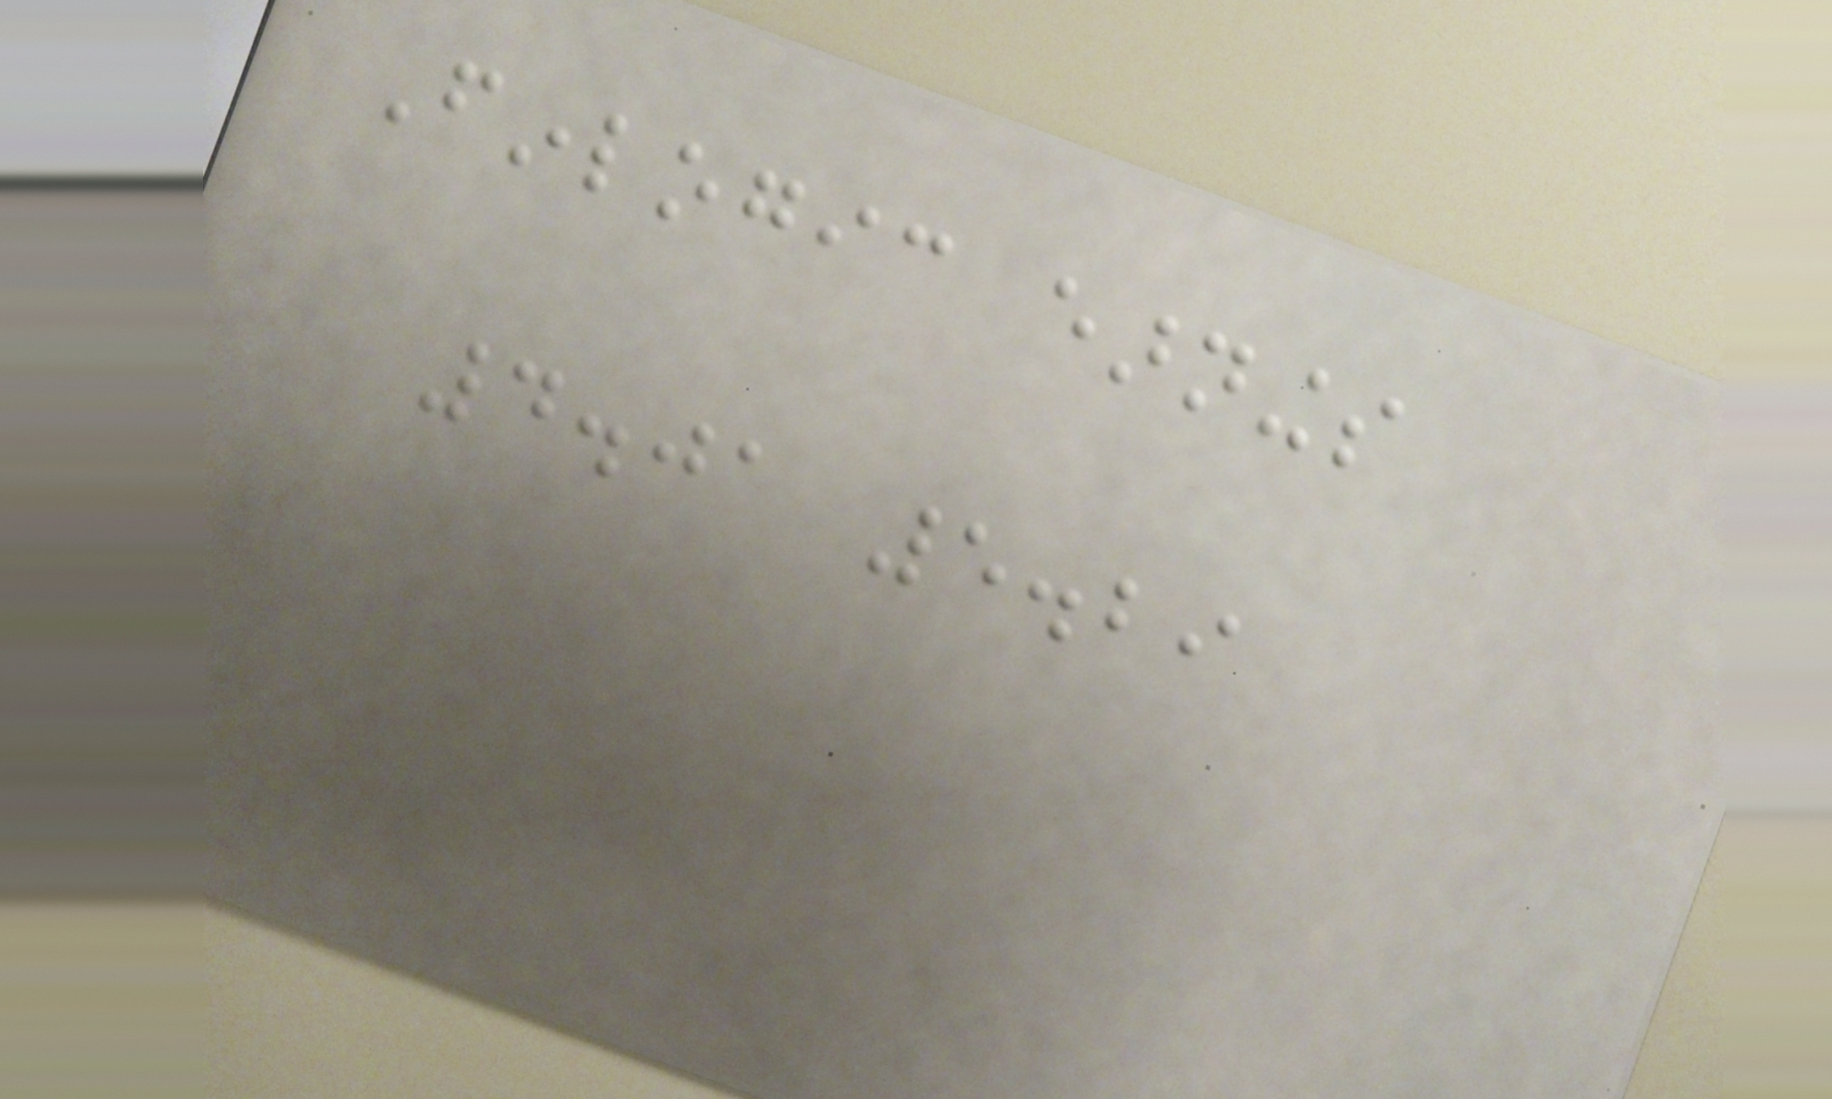Finlogic earnings
4.01 5.29
